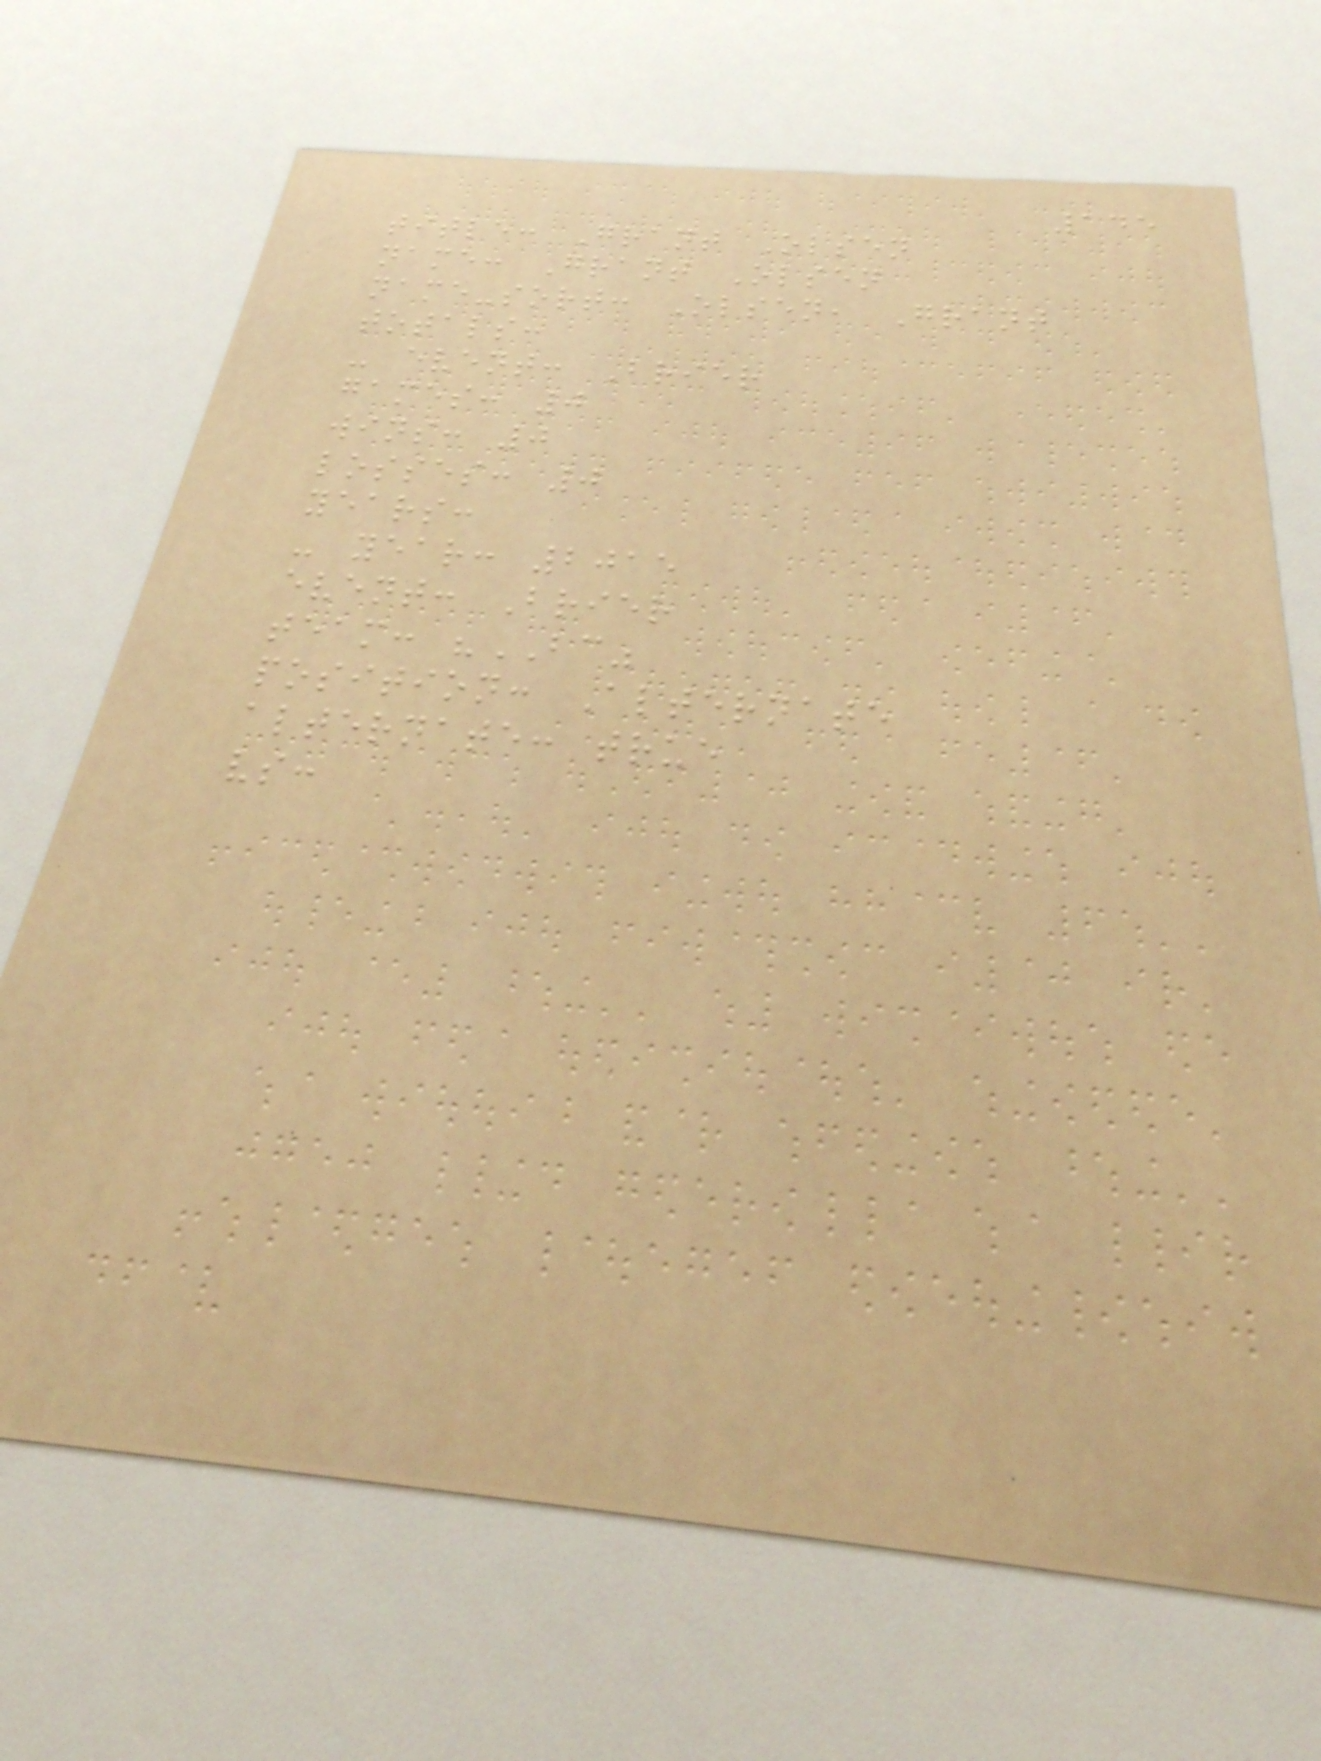145
title: Grant Olsen
name: Grant Olsen
name-sort: Olsen, Grant
totals:
- event: Brier
games: 0
wins: 0
losses: 0
years:
- year: 2015
event: Brier
team: "BC"
position: Alternate
alternate: true
vs:
